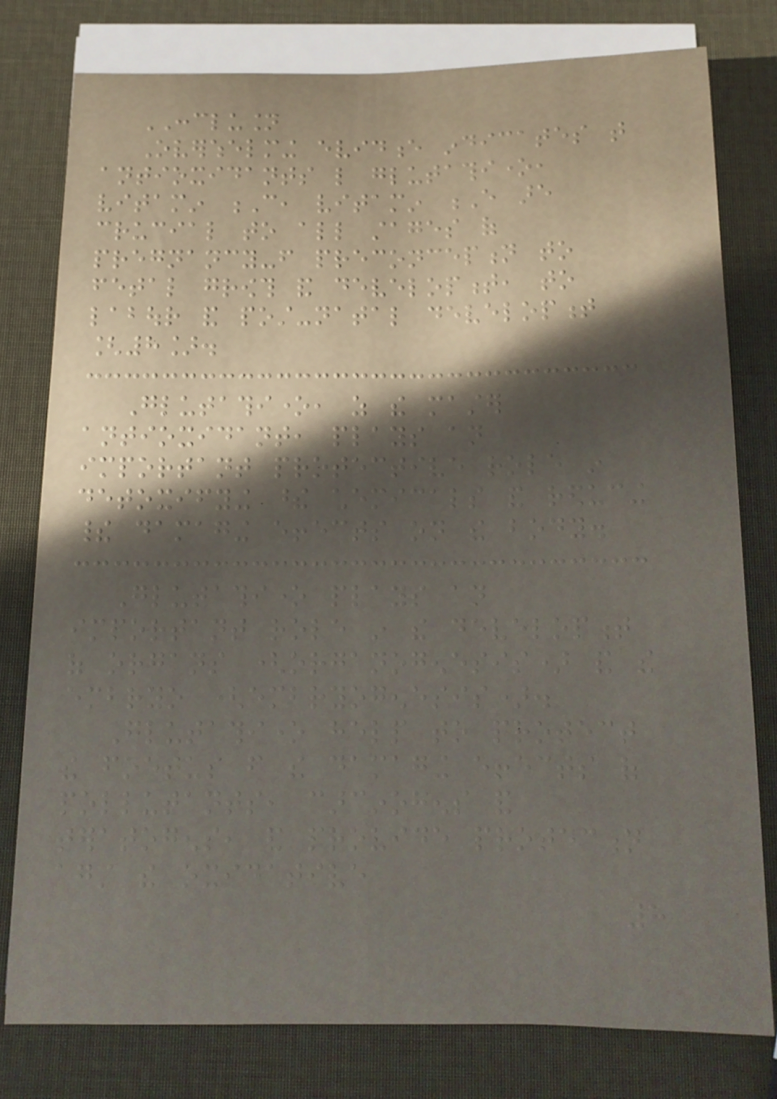CONCLUSION
Overwhelming evidence indicates that
antioxidants like glutathione,
vitamin C, vitamin E are
crucial to all stages of
pregnancy-from preconception to
fetal growth and development, to
labour and post-natal development
[8].
Glutathione, as the master
antioxidant, plays an
important protective role in
detoxifying these chemicals and reducing
their damaging effects on the body.
Glutathione plays an
important role in the development
of organs (organogenesis) and the
embryo (embryogenesis).
Glutathione help to protect
the foetus from the damaging effects of
pollutants, carcinogens and
teratogens, and provide protection
against the oxidative
8
